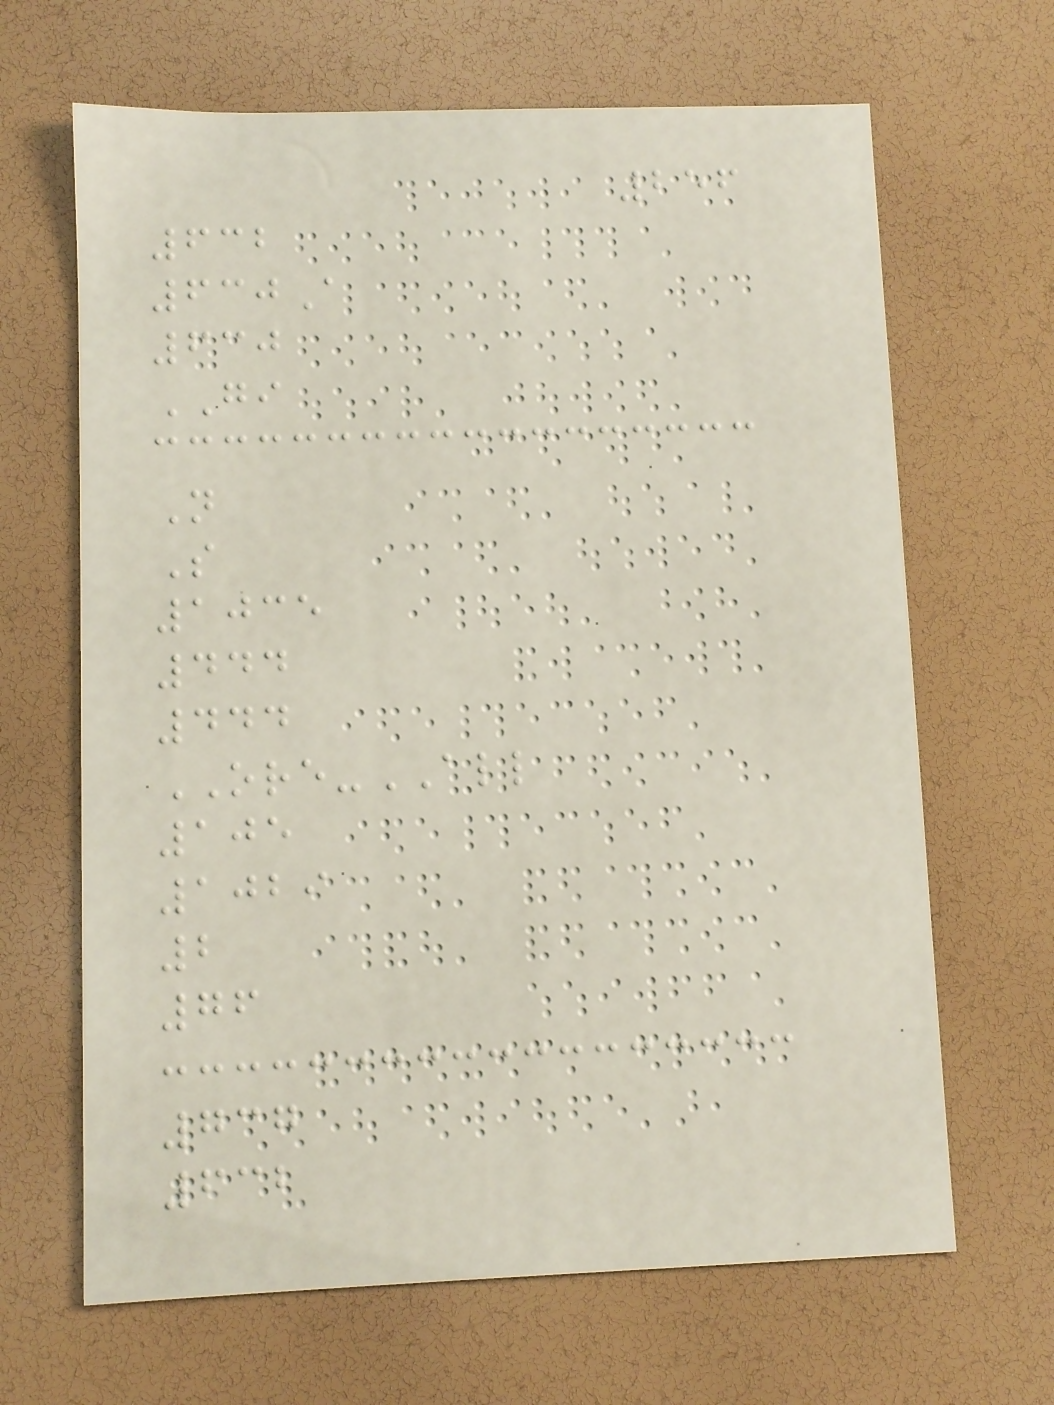256
632
630A
630
GI
N
S
1035
444
444
ORE-ALL
105
1029
2
76
737
632
